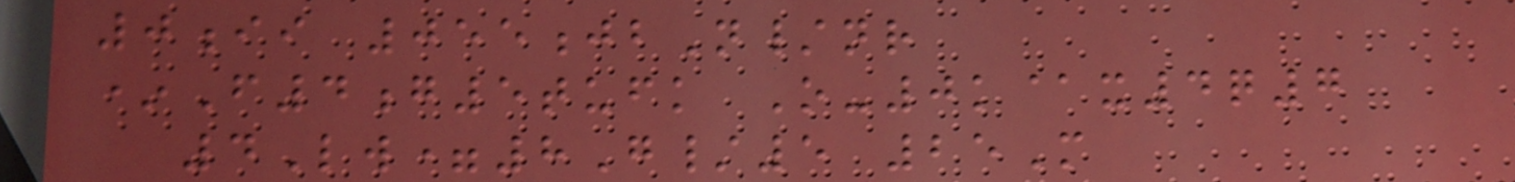0ii 055jbN/nr
*F4g5tufk O-0k@x4q7
4Lw=8G/5 25M
